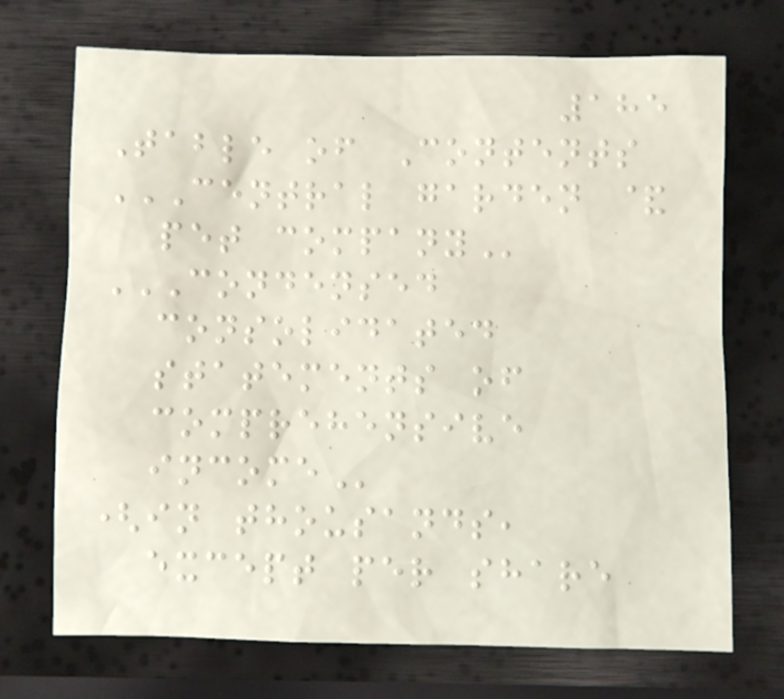185
Table of Contents
CENTRAL GARDEN &
PET COMPANY
CONDENSED
CONSOLIDATED
STATEMENTS OF
COMPREHENSIVE
INCOME
(in thousands,
except per share
